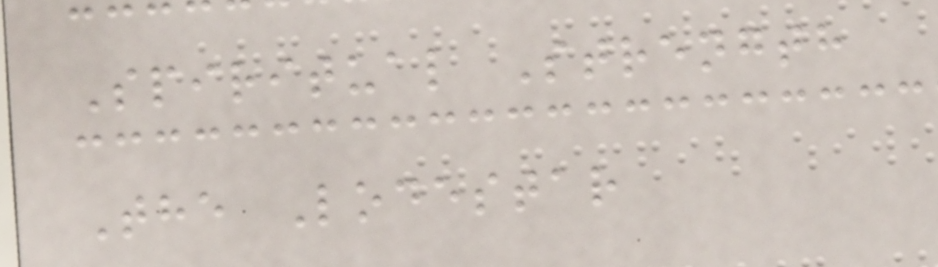Spiritual Strength
The Lodestar
